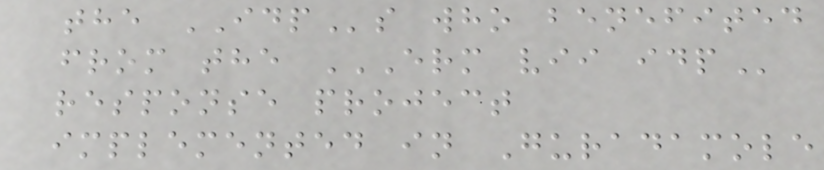the IDPs who benefited
from the ERM VII IDP
response project
implemented in Guradamole
